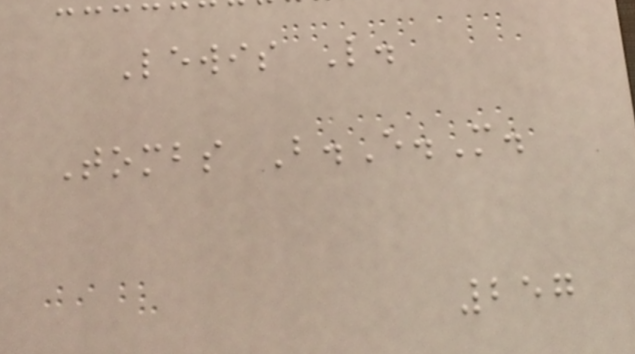Lewis L.
Tombs B.E.M.
257
